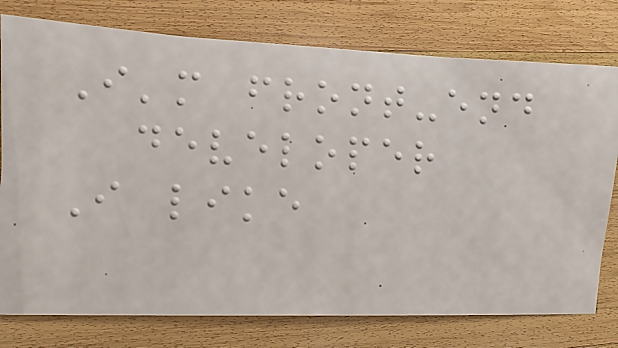I'm front-end
developer
I like
